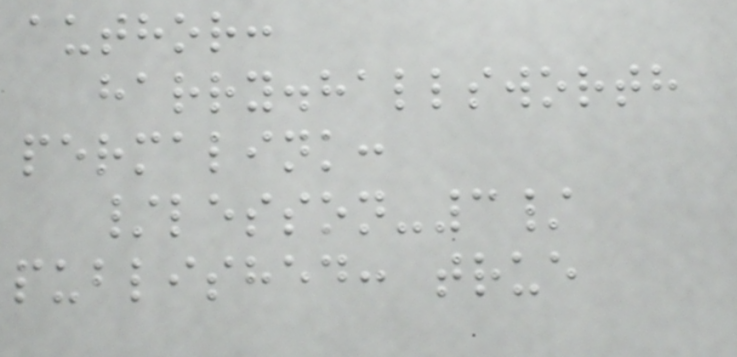author:
harry.hallsworth
permalink:
/lesson-3/
published: true
